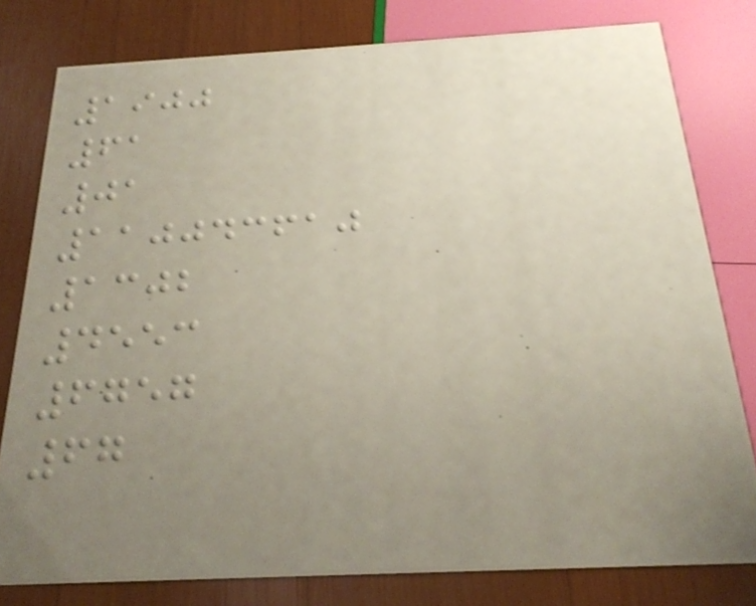1900
61
01
110043610
1302
4553
6757
67
